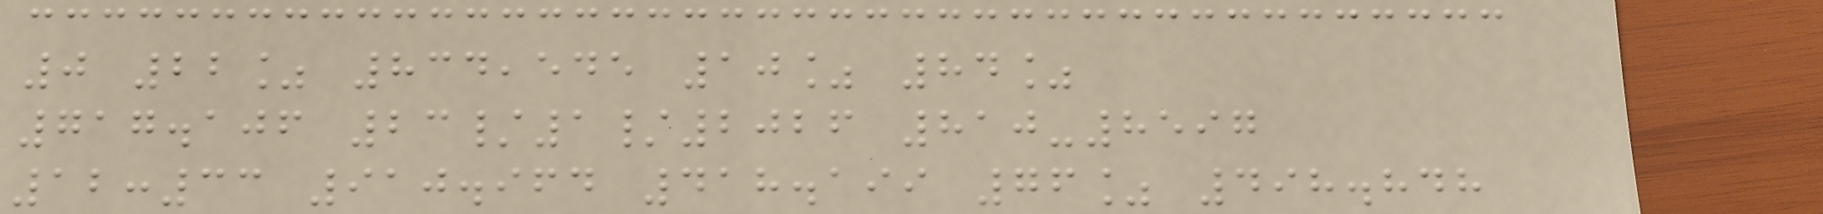0 22% 834,545 10% 84%
717.106 23/1/2026 810-8597
12:33 910.964 418.199 76% 498.848
